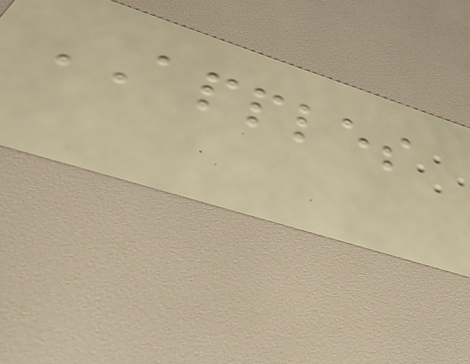APPLES
